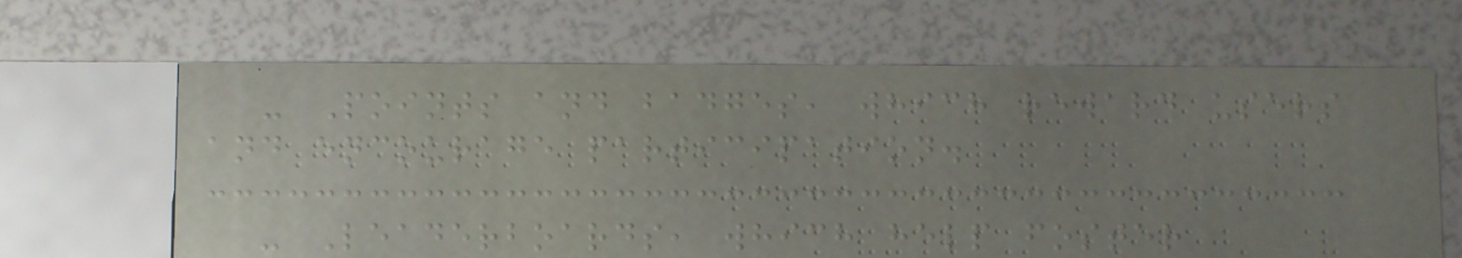- Points and badges, which reward users
and encourage participation.
- Leaderboards, which help foster
